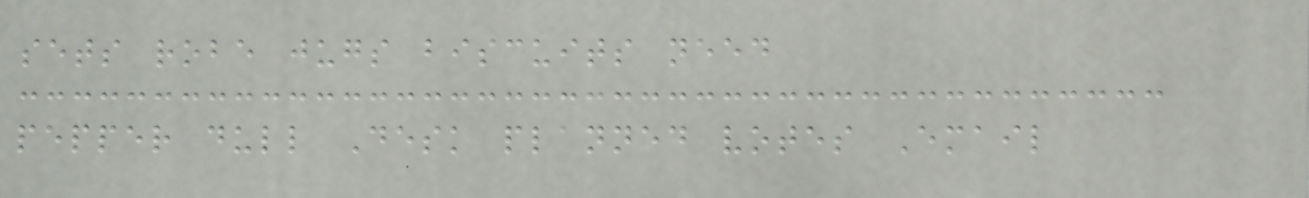sets robe jugs biscuits need
pepper dull Desk planned votes Email
